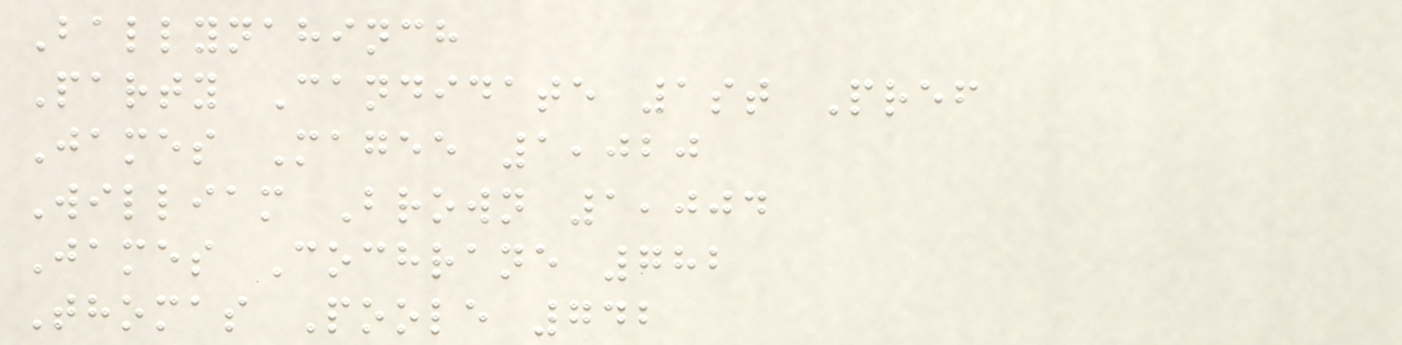Ballynahinch
Party Candidate 1st Pref
James Magee 1,020
William Brown 1,004
James Cochrane 782
Thomas Poole 742
